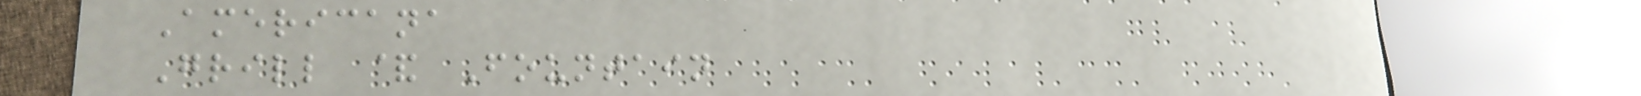Americana
Grill & Fountain
